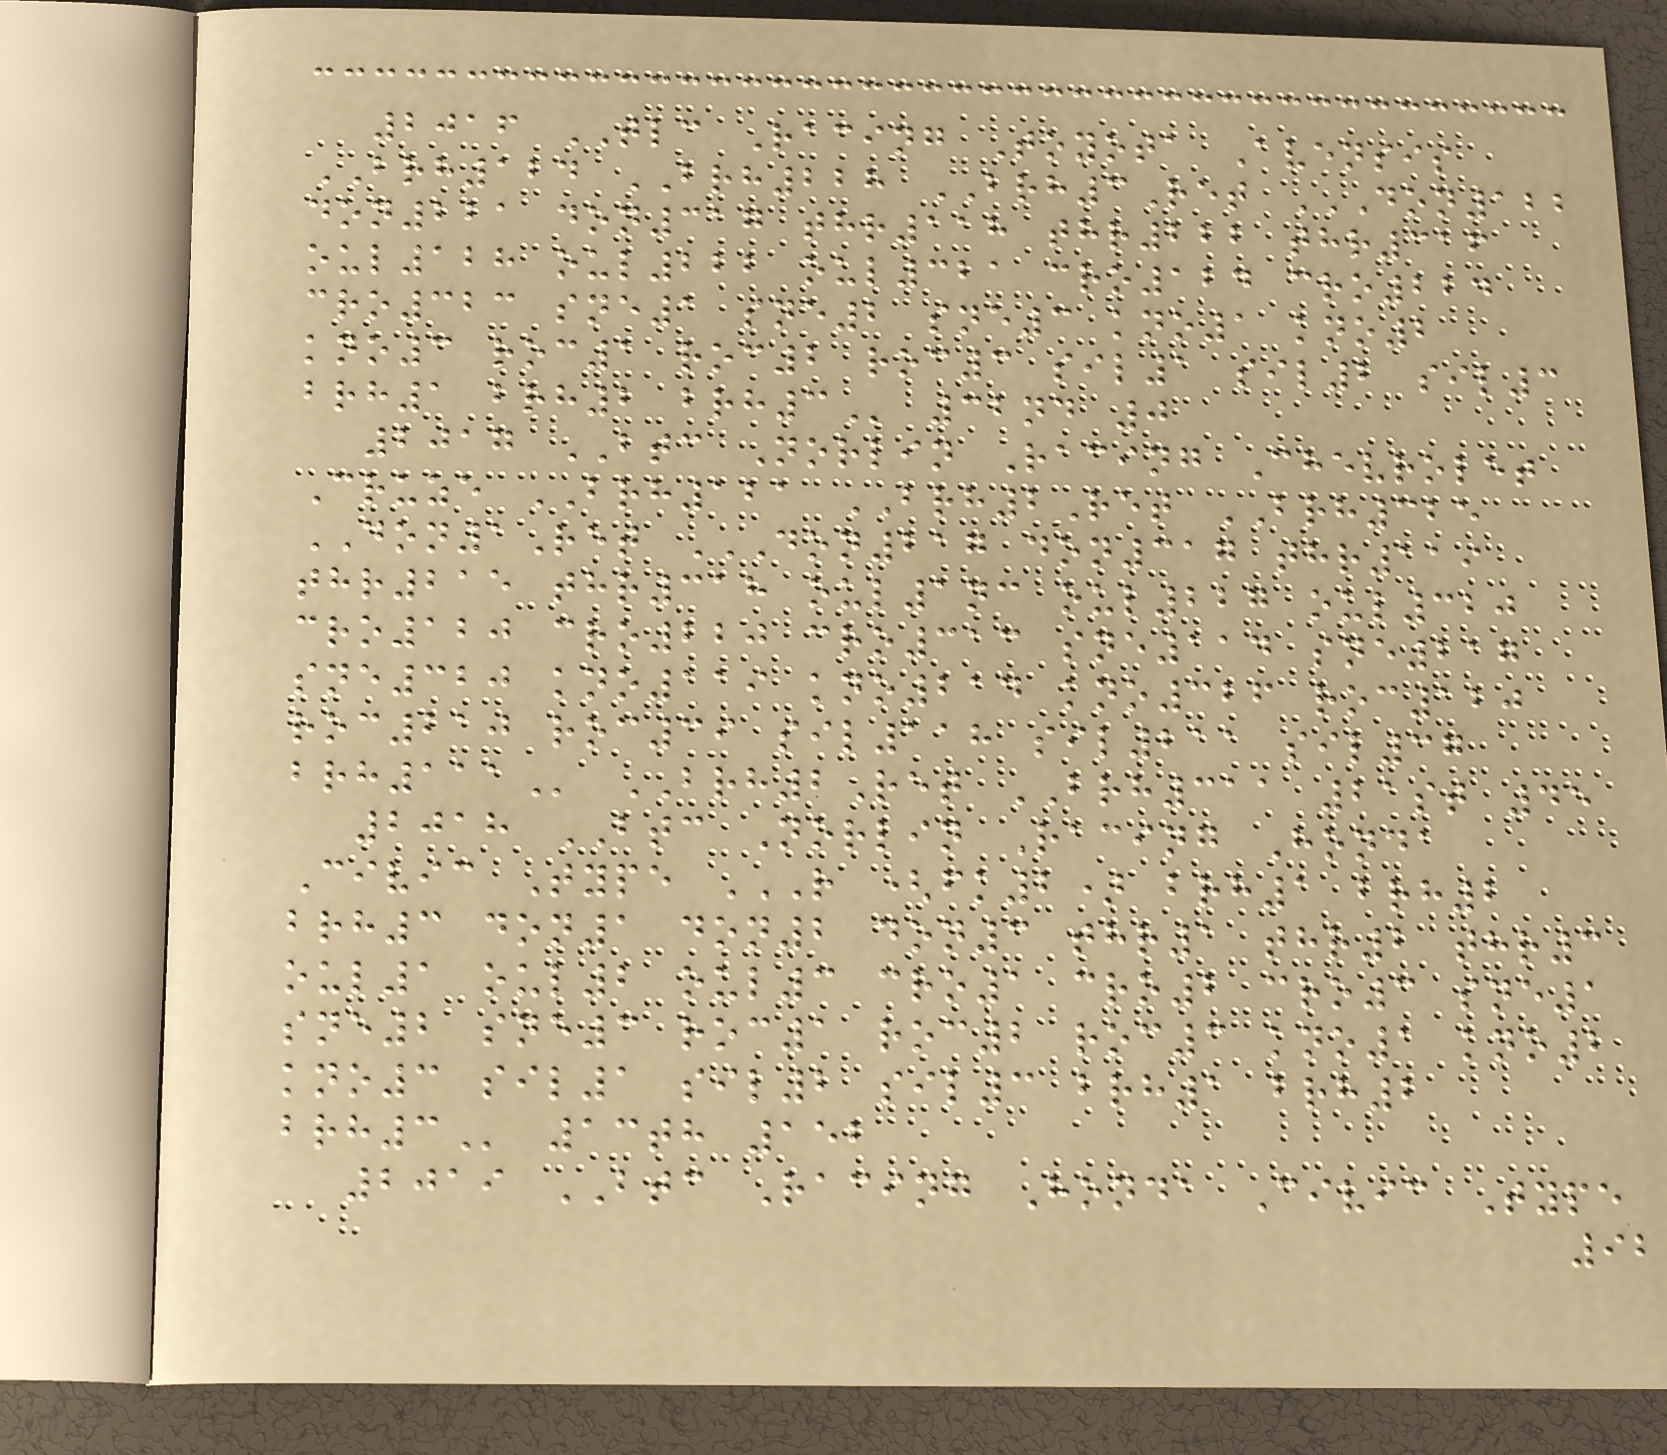2016 TLC Racing Toyota Avensis
BRH124 BRH228 BRH3Ret DON122
DON221 DON317 THR118 THR222 THR316
OUL128 OUL222 OUL321 CRO124 CRO224
CRO323 SNE1 SNE2 SNE3 KNO1 KNO2
KNO3 ROC1 ROC2 ROC3 SIL1 SIL2 SIL3
BRH1 BRH2 BRH3 32nd 0
2017 BTC Norlin Racing Chevrolet
Cruze BRH121 BRH2Ret BRH325
DON1Ret DON217 DON317 THR119
THR215 THR318 OUL1NC OUL227 OUL320
CRO120 CRO220 CRO313 SNE114 SNE217
SNE320 KNO119 KNO214 KNO326 ROC120
ROC210 ROC39 SIL118 SIL211 SIL37
BRH111 BRH2Ret BRH311 21st 45
2018 BTC Norlin Racing Honda
Civic Type R (FK2) BRH1 BRH2
BRH3 DON1 DON2 DON3 THR1 THR2 THR3
OUL1 OUL2 OUL3 CRO1 CRO2 CRO3 SNE1
SNE2 SNE3 ROC1 ROC2 ROC3 KNO1 KNO2
KNO3 SIL1 SIL2 SIL3 BRH1 BRH2
BRH3 13th 152
2019 BTC Racing Honda Civic Type
92
